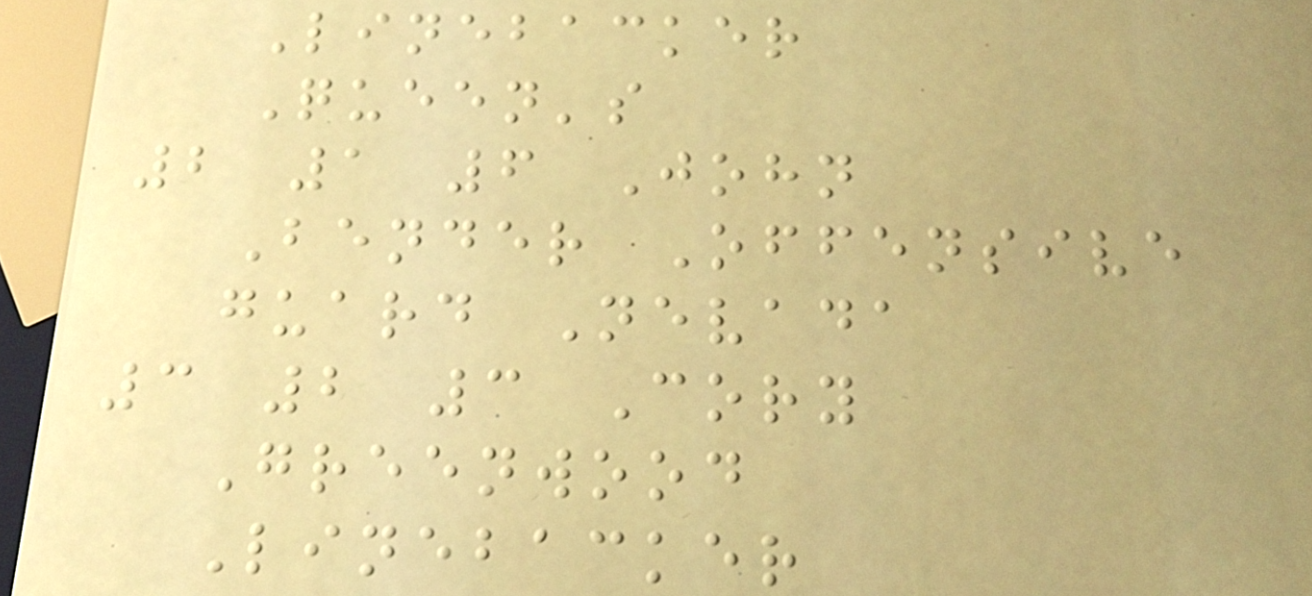Linebacker
Queen's
2 1 6 John
Bender Offensive
guard Nevada
3 2 3 Cory
Greenwood
Linebacker
